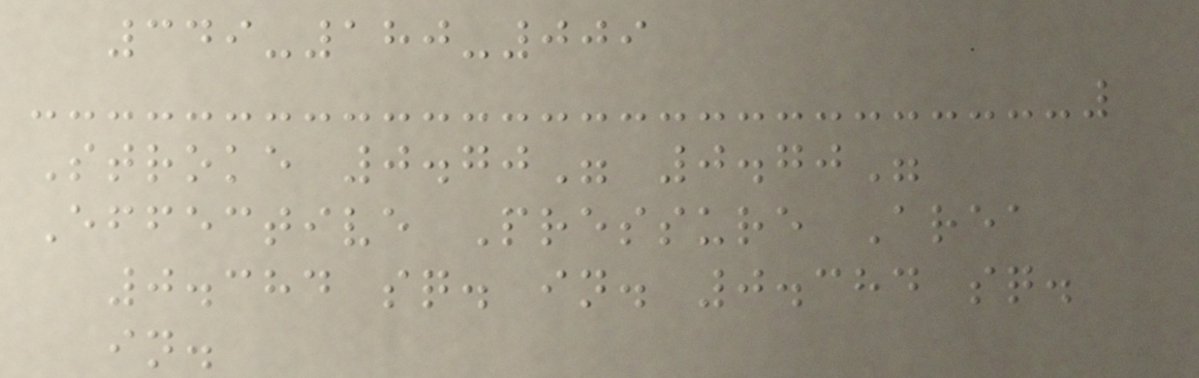349-180-009
Stroke 0.70" 0.70"
Effective Pressure Area
0.384 sq. in. 0.384 sq.
in.
